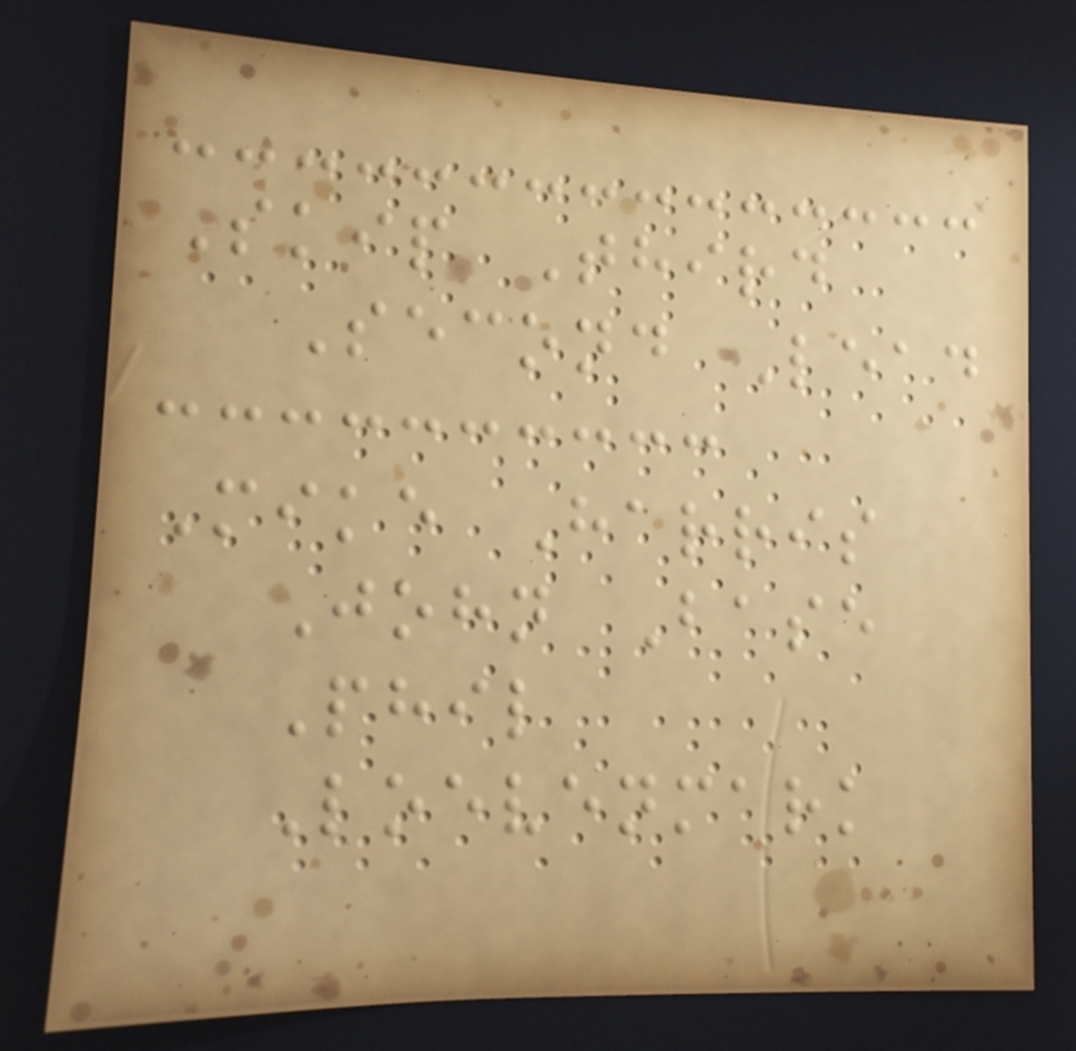Skip Third
Second Lead
Mike Harris
John Base
Phil
Loevenmark
